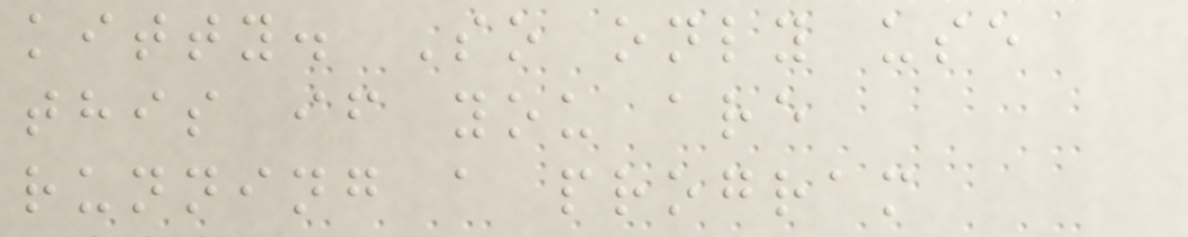kitty. So only use
this if you are
running a program
